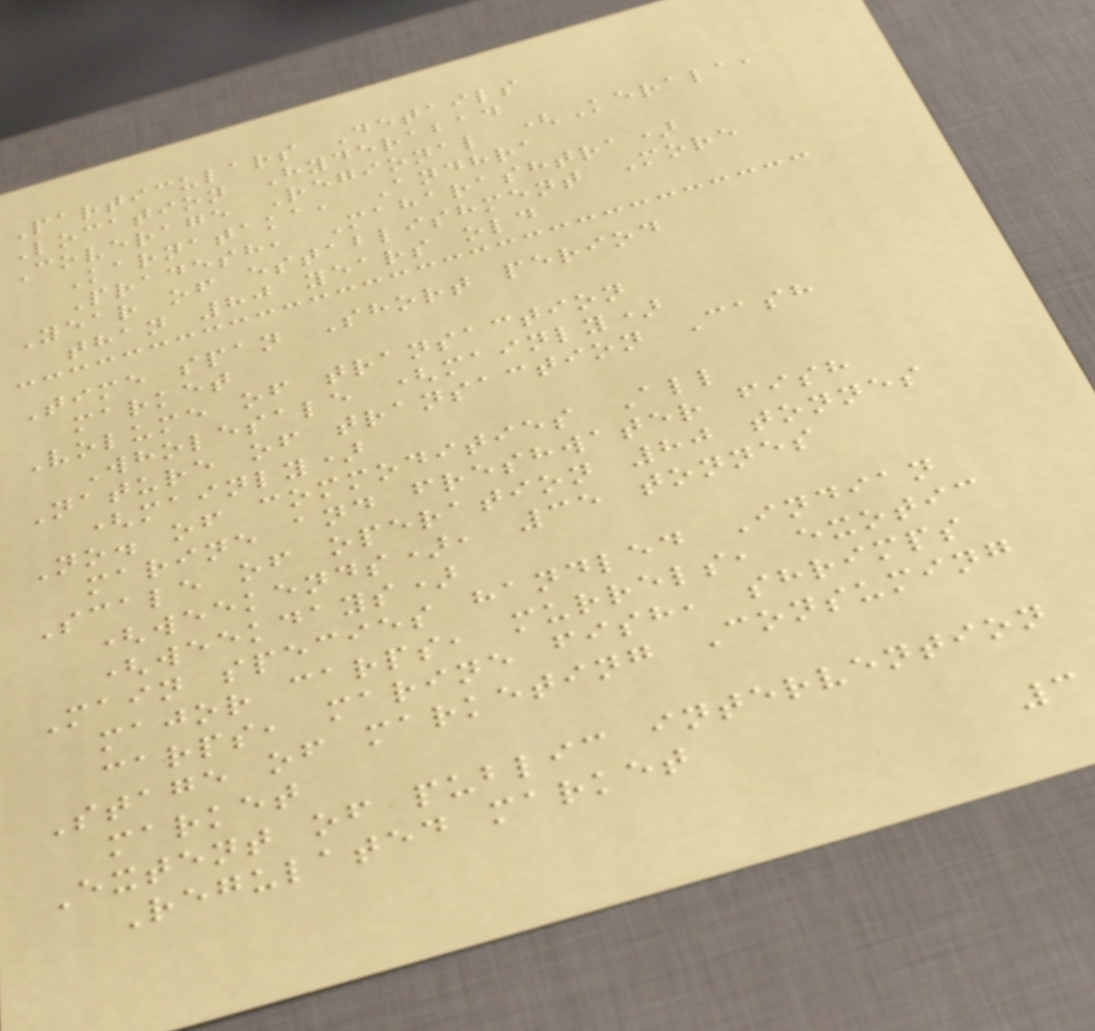Particulars Details
Location Hyderabad
Coverage Regional (Kerala,
Karnataka, Andhra
Pradesh, Maharashtra)
Year of establishment More
than 80 years old
Time span Short period
market
Volume of transaction
Wholesale (mainly)
Nature of transaction Cash
(mainly)
No. of commodities All
marine and freshwater fish
Scale of operation 80 tonnes
(weekends), 35 tonnes
(weekdays)
Main species handled Indian
major carps, murrels, exotic
carps, marine fish, shrimps
Stage of marketing Consuming
market
Extent of public intervention
Regulated market
3
